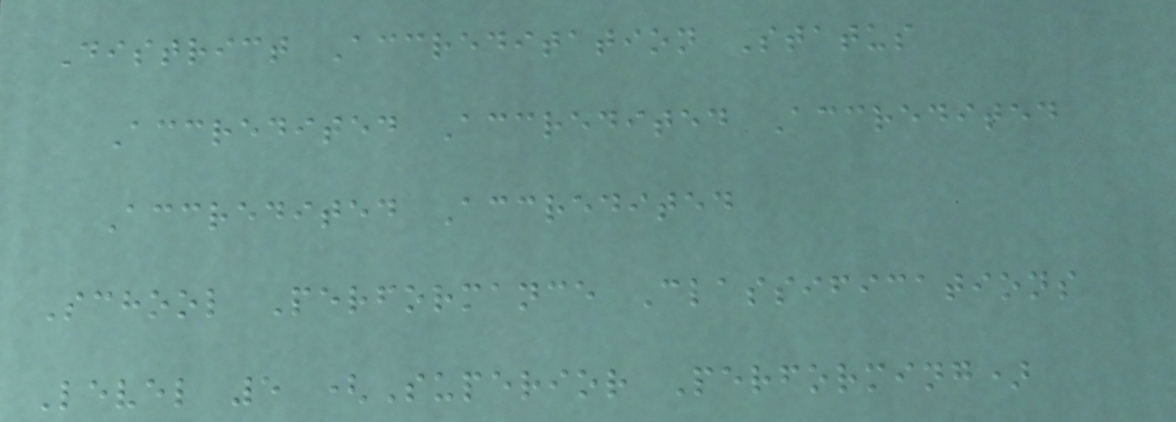District Accreditation Status
Accredited Accredited Accredited
Accredited Accredited
School Performance Classifications
Level 5 (Superior Performing)
